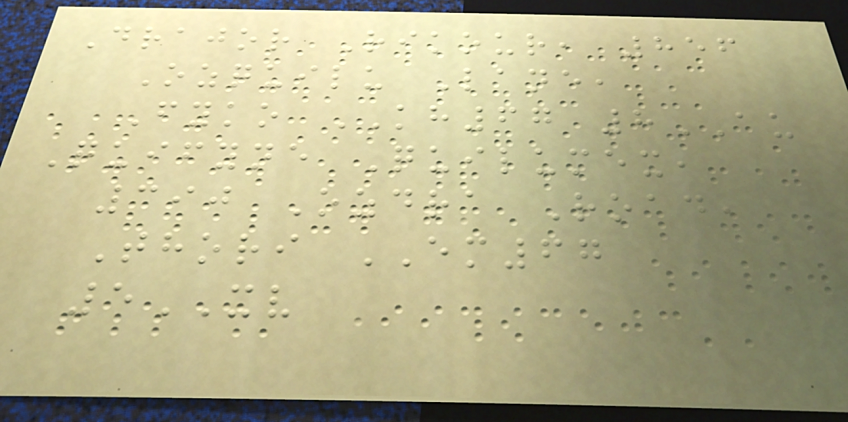Drajor Rikour, 856
Ozquilu Lane,
Fyko KH67 8AU
Quifyne Quilumex,
390 Ozdra Road,
Thori EM67
5XV
